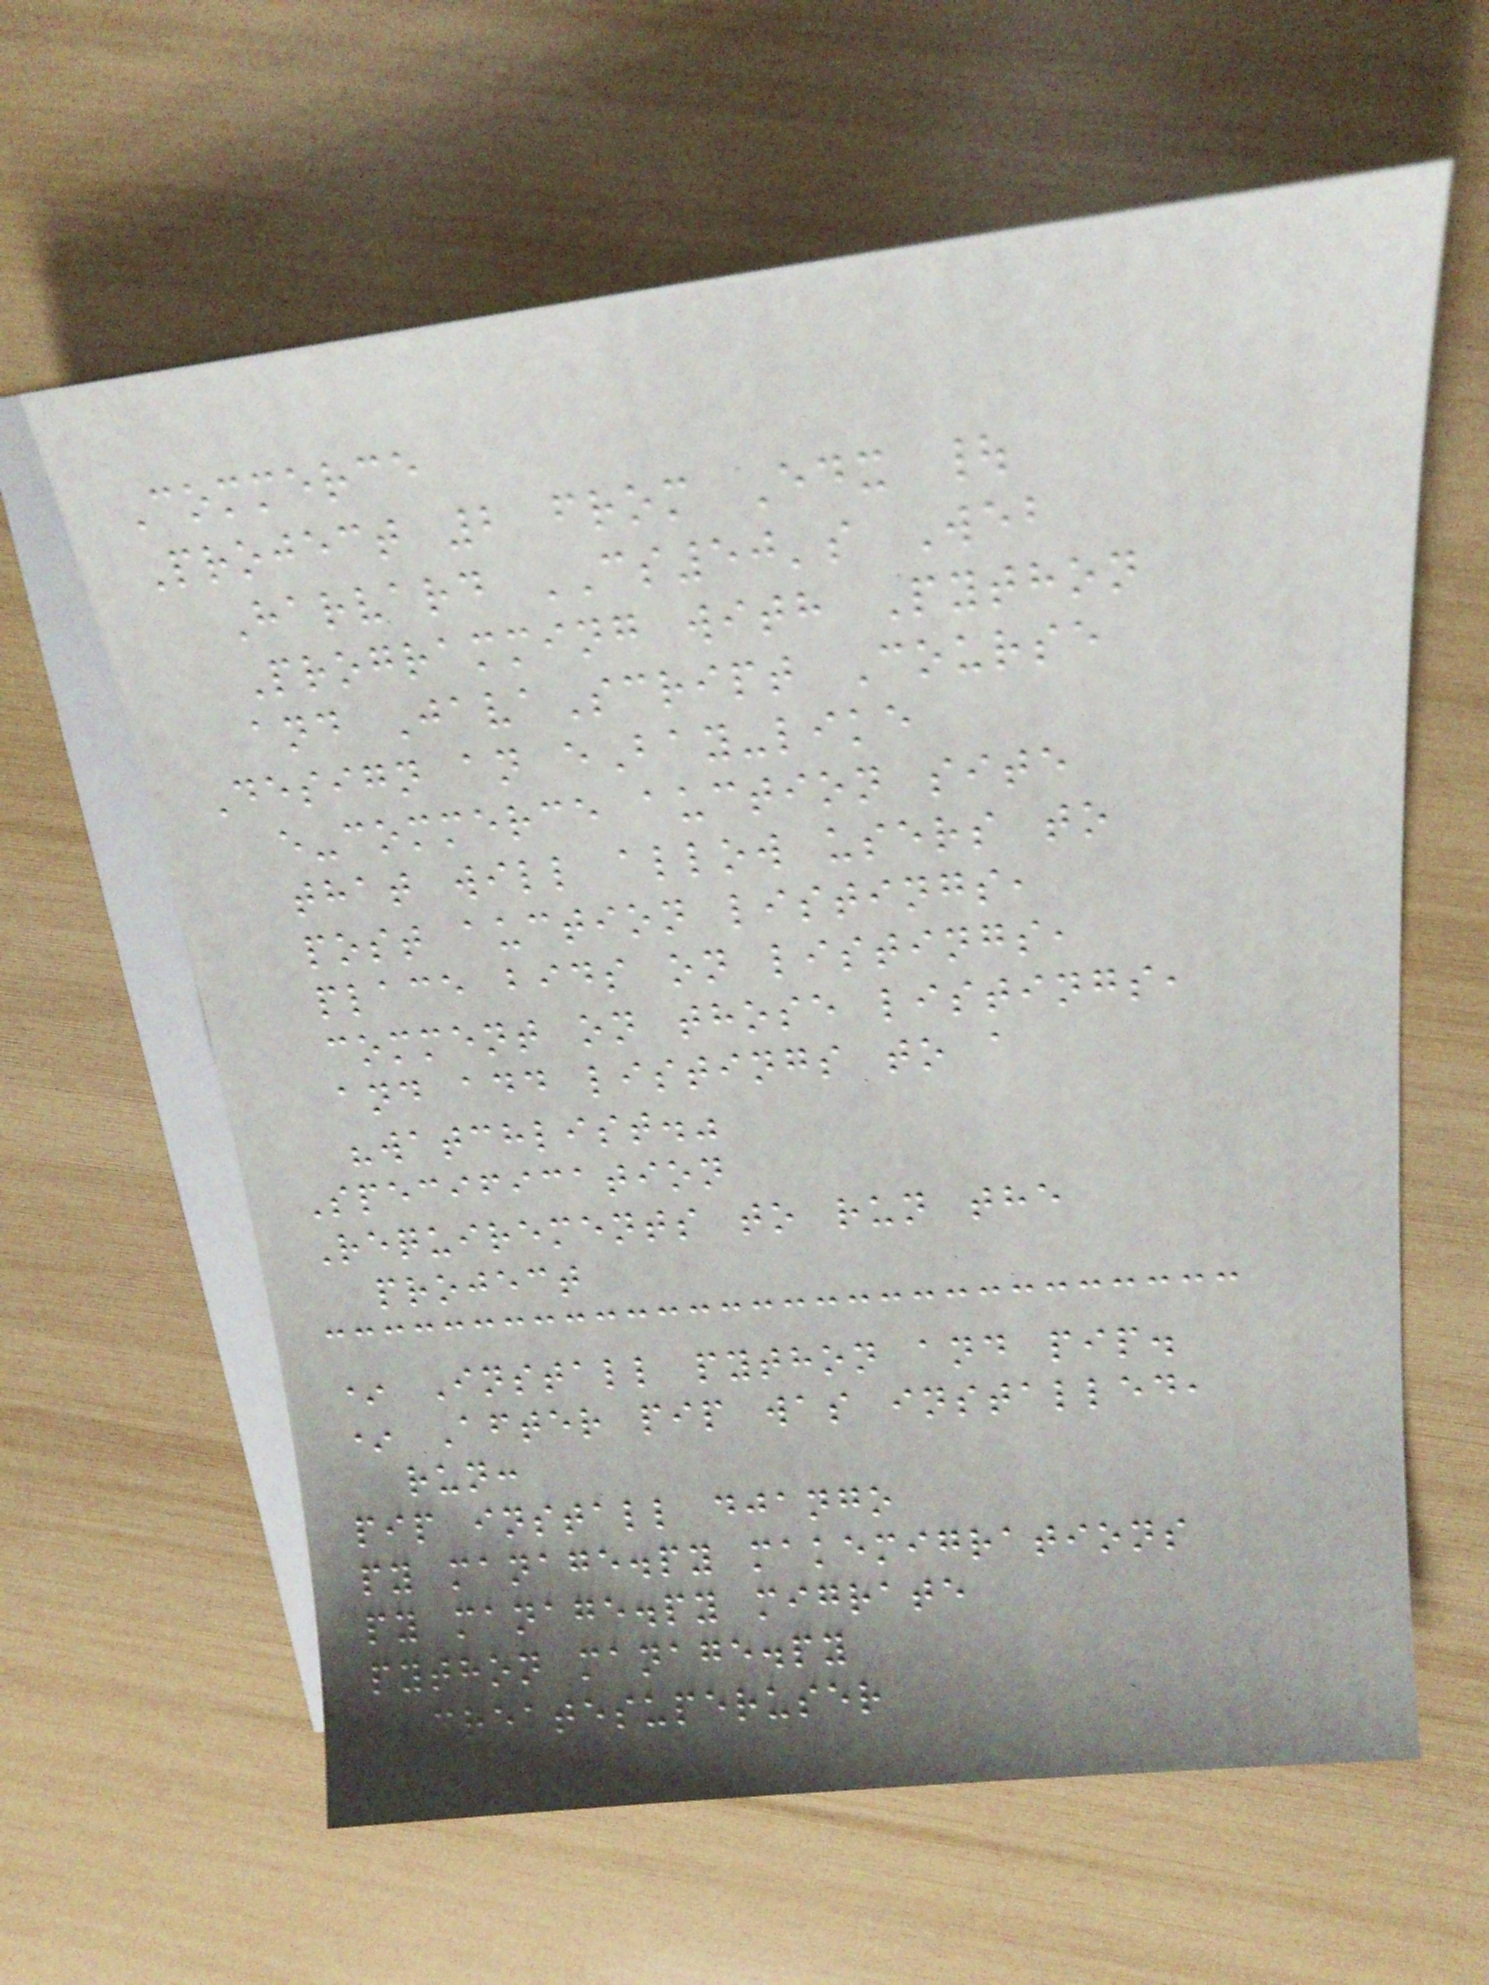Commerce
Project 2 from Edx |
Harvard CS50's Web
Programming with Python
and JavaScript Course
Design an eBay-like
e-commerce auction site
that will allow users to
post auction listings,
place bids on listings,
comment on those listings,
and add listings to a
"watchlist."
Specification
Requirements to run the
project
* Install python and pip.
* After pip was installed,
run:
pip install django
py manage.py makemigrations
py manage.py migrate
python manage.py
createsuperuser
